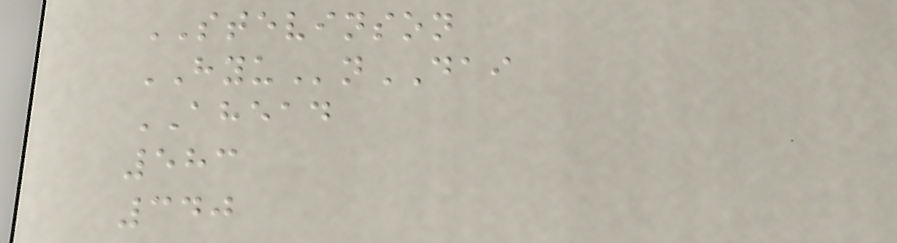STEVINSON
HYUnDAI
AHEAD
583
340
